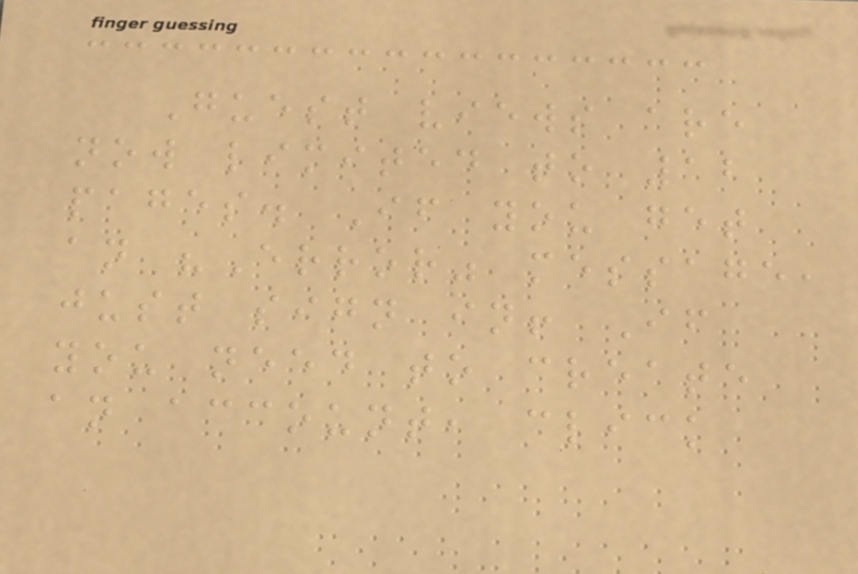Guest views are
now limited to 12
pages. If you get
an "Error" message,
just sign in! If
you need to create
an account, click
